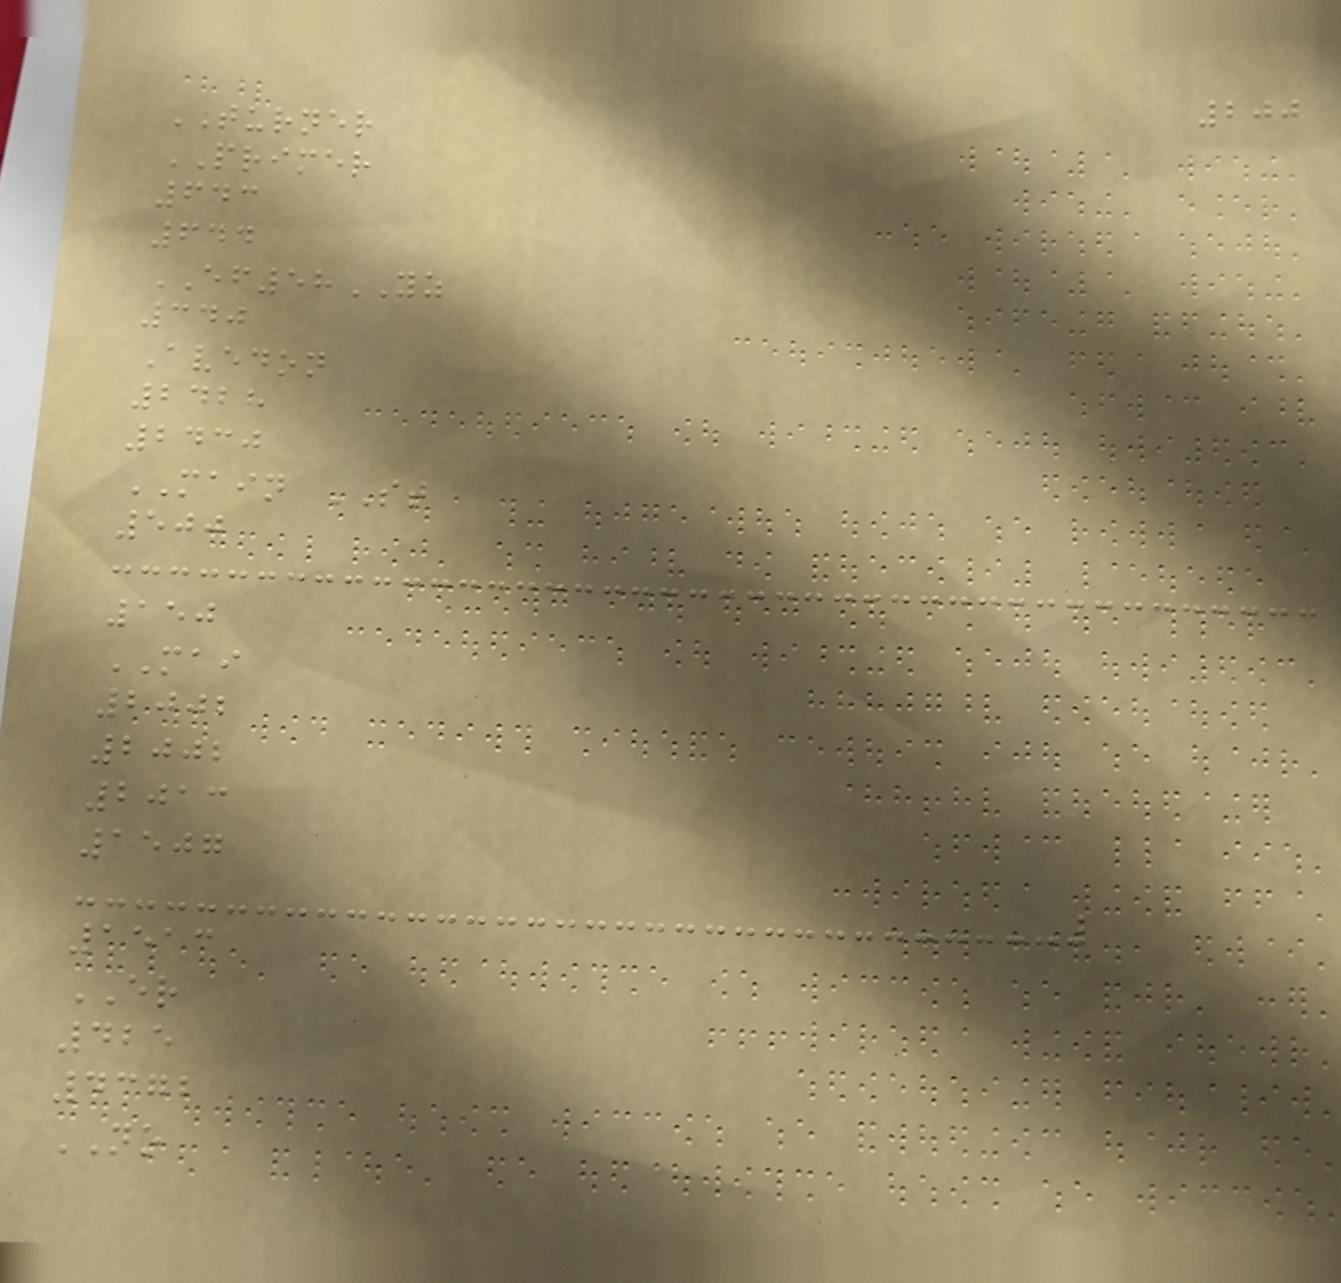200
TURNER
PRIMER
643
644
EF58YZ
340
Avedon
2428
2430
MAIN ST
500
150
MAI
2002
2002
2013
1507
1513
ER
425
4372
NO
